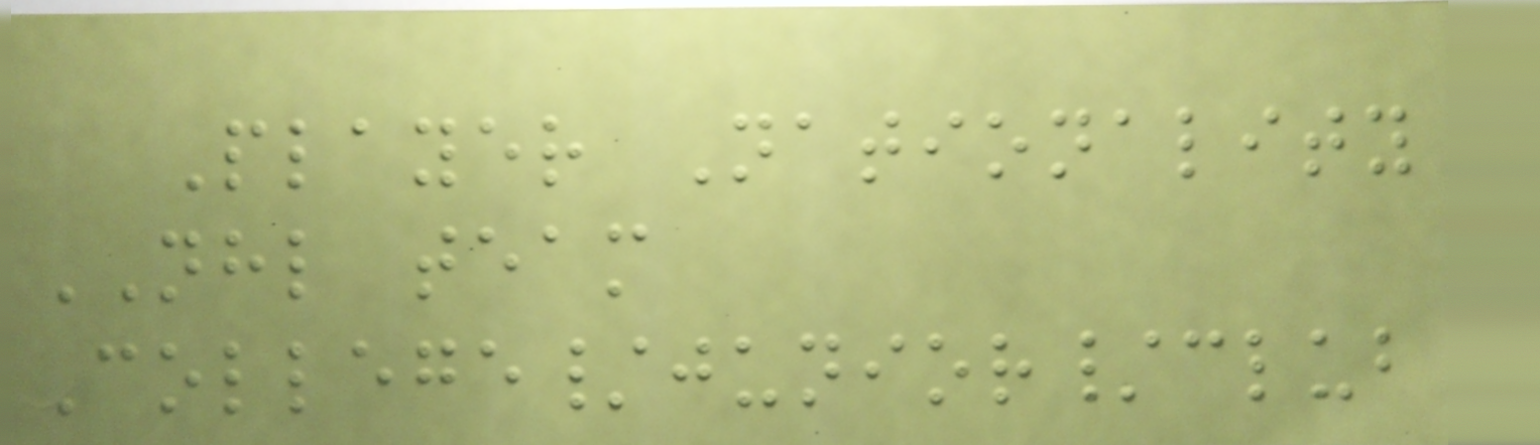Player Nationality
NHL team
College/junior/club
